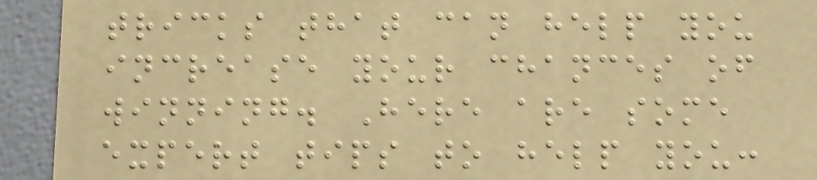tricks that can help you
increase your chances of
winning. Here are some
expert tips to help you:
